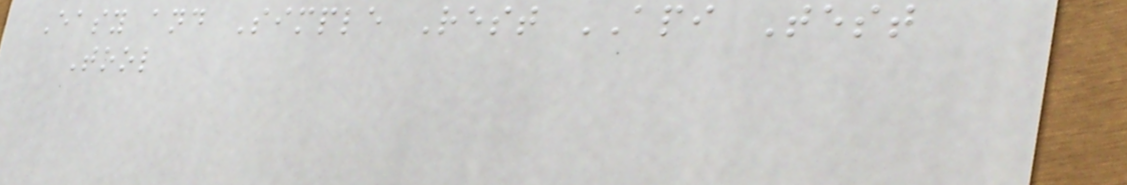Easy and Simple Rest API Test
Tool
